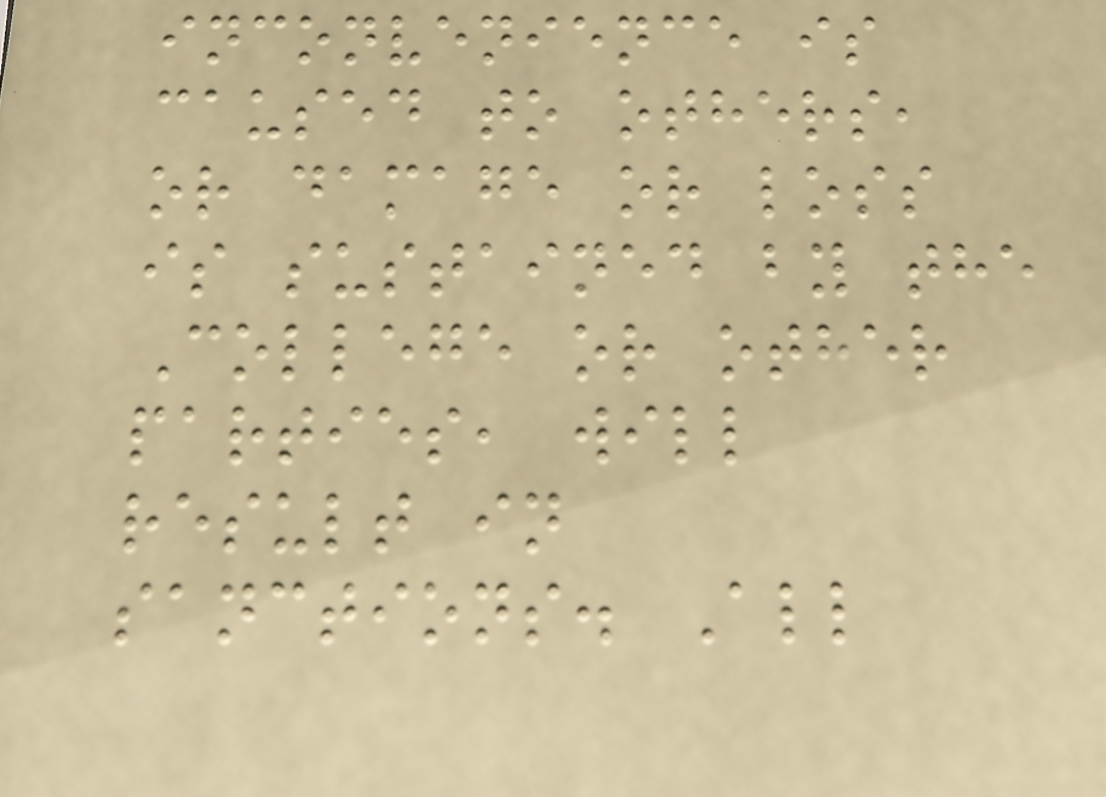inconvenience is
caused to others,
or damage or loss
is sustained by the
College or other
parties, will
result in
sanctions. All
